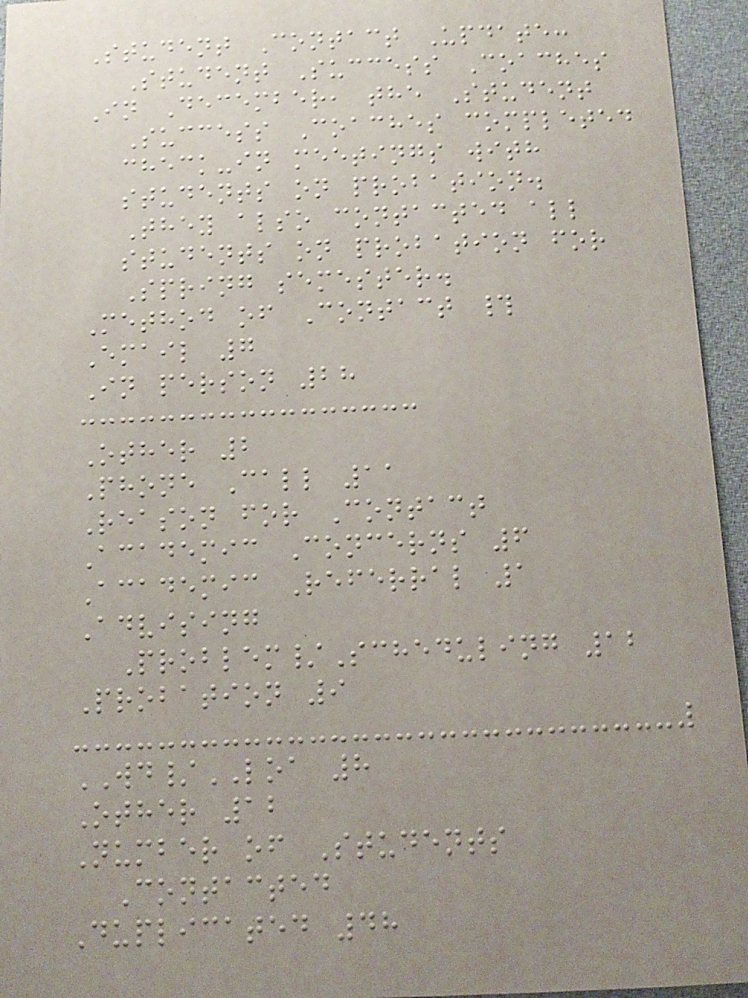Student Contact Update:
Student Success Coaches
In December, the Student
Success Coaches completed
check-in meetings with
students on probation.
They also contacted all
students on probation for
Spring semester.
Method of Contact #
Email 7
In person 28
Other 2
Phone Call 11
Reason for Contact
Academic Concerns 6
Academic Referral 1
Advising
Problem/Scheduling 12
Probation 9
WD/LOA 8
Other 12
Number of Students
Contacted
Duplicated 48
